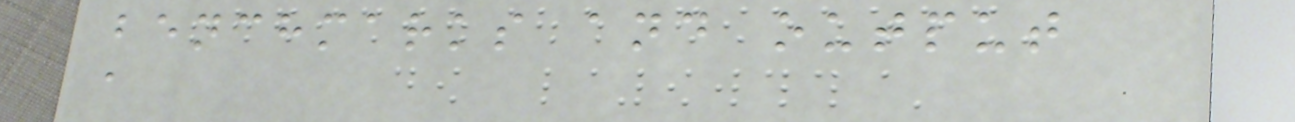benchmarks and output
a
